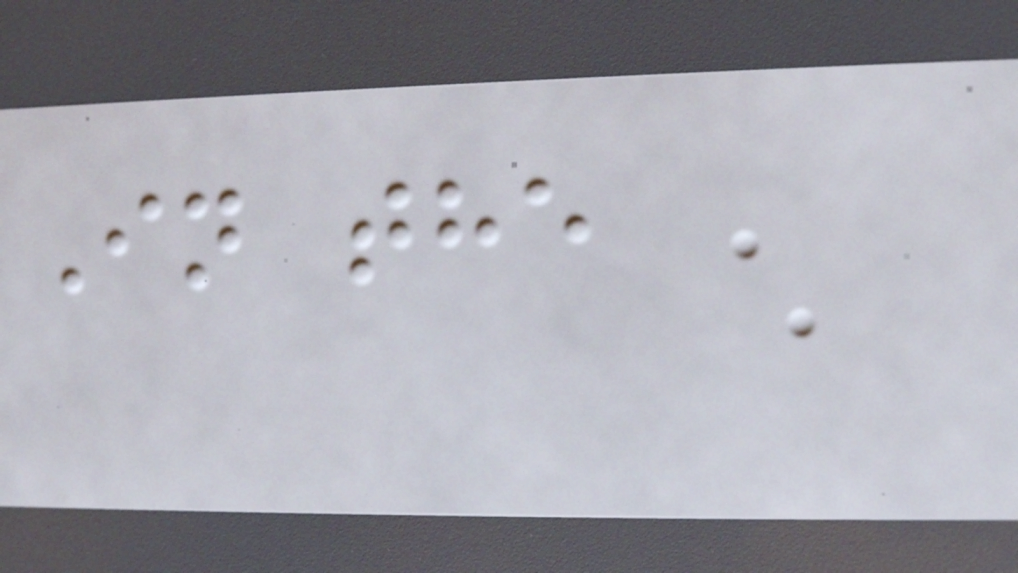In the
